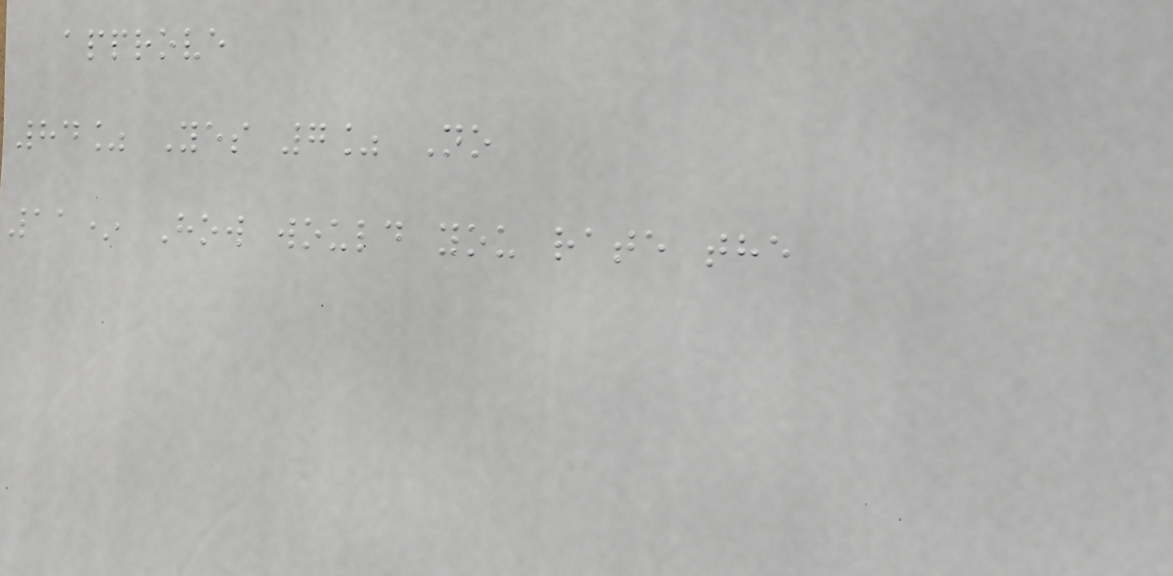approve
84% Yes 7% No
11* How would you rate the
